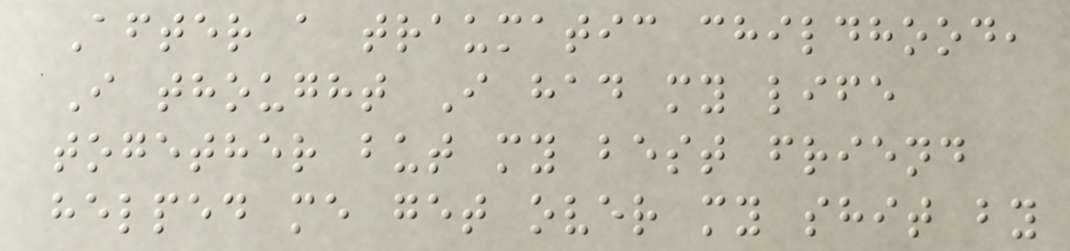After a traumatic childhood,
I thought I had my life
together but my best friend
helped me get over my shit by
